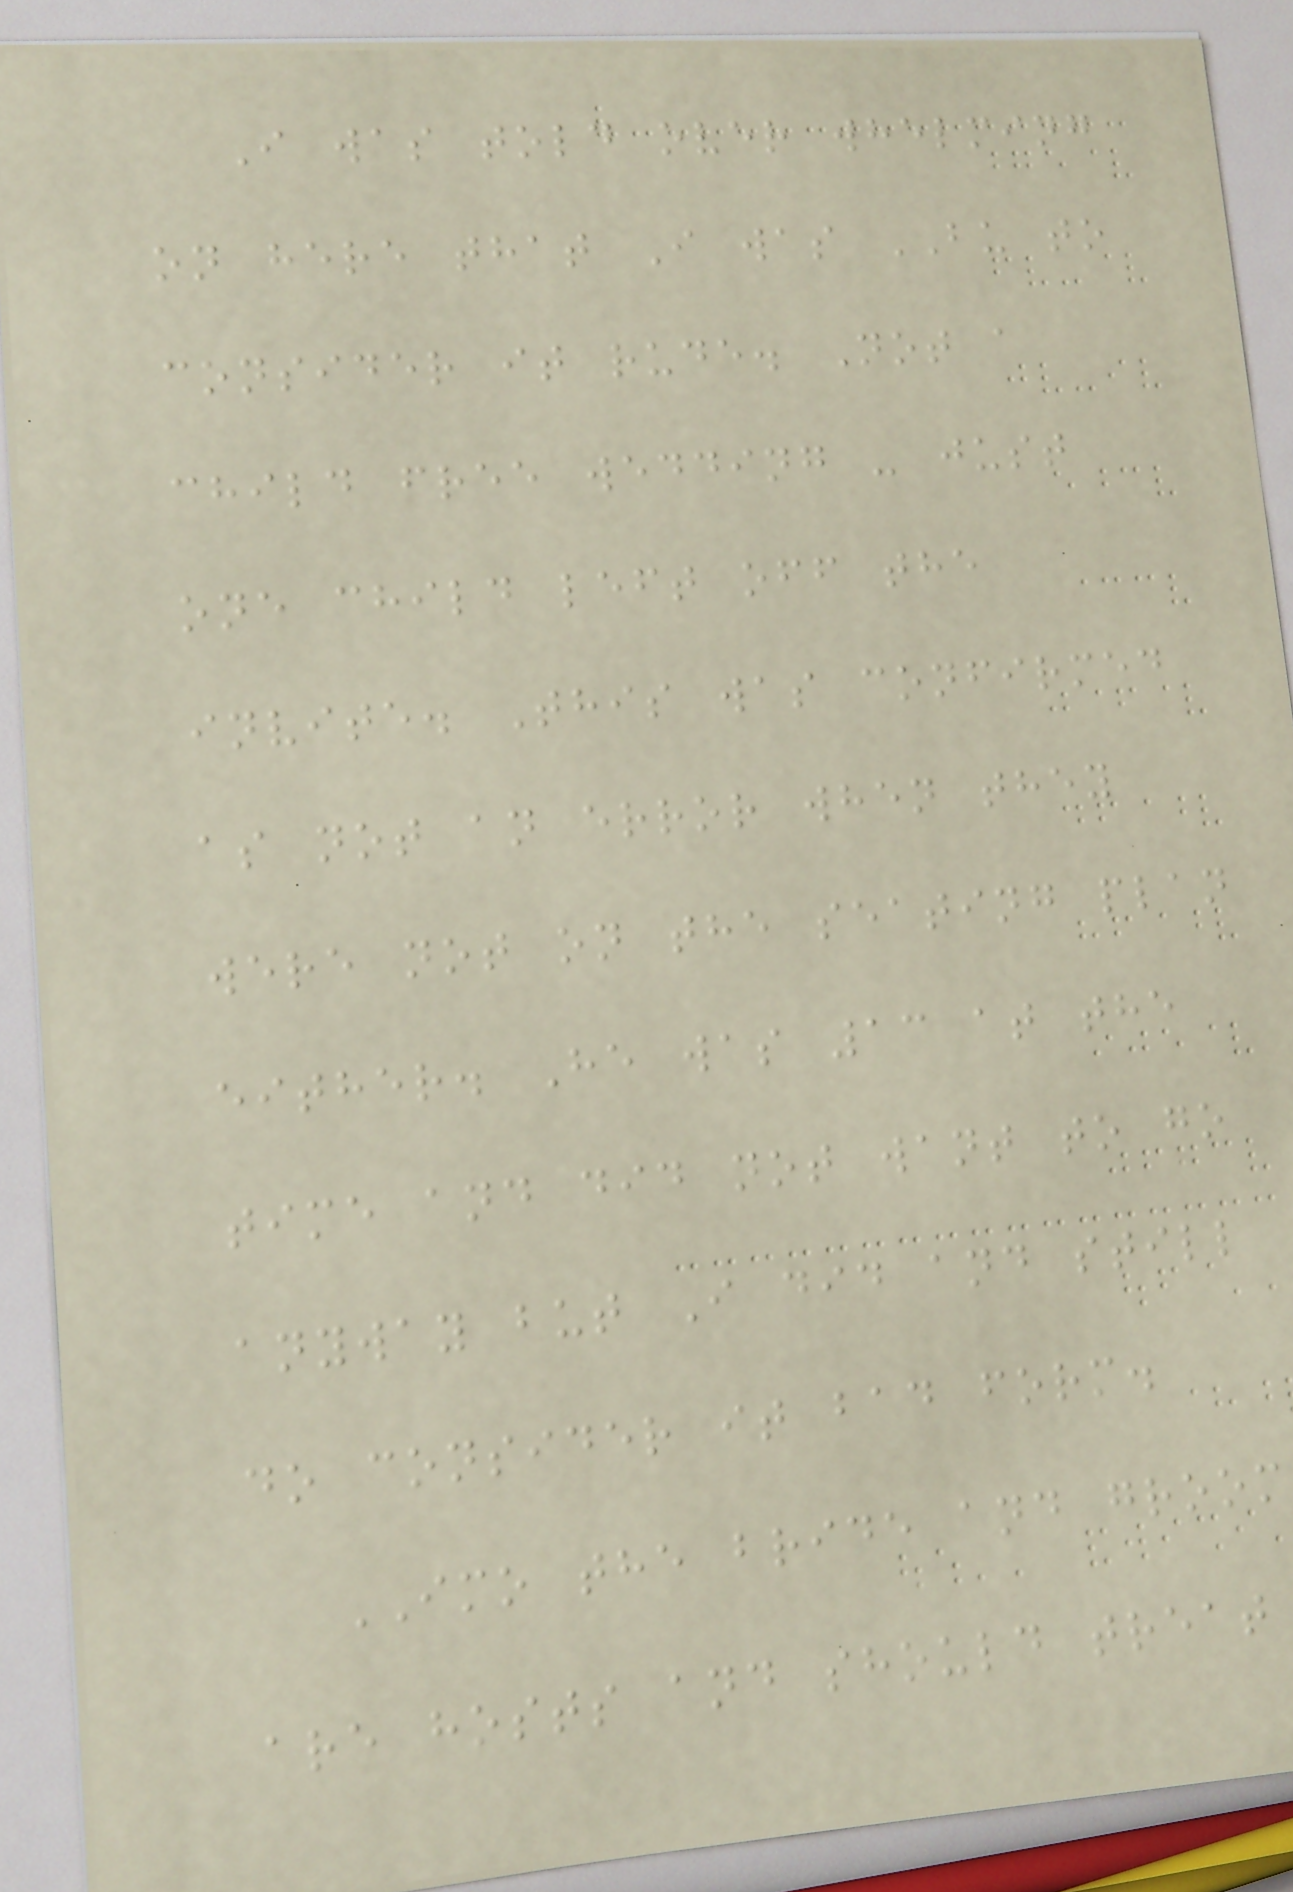I was told over whelming
on here that I was BU to
consider it rude. Not a
child free wedding - just
one child left off the
invite. This was confirmed
as not an error when they
were not on the seating plan
either. He was 13 at the
time and did not want to go
anyway but I did and still
do consider it bad form.
IMO the bride and groom
are hosts and should treat
